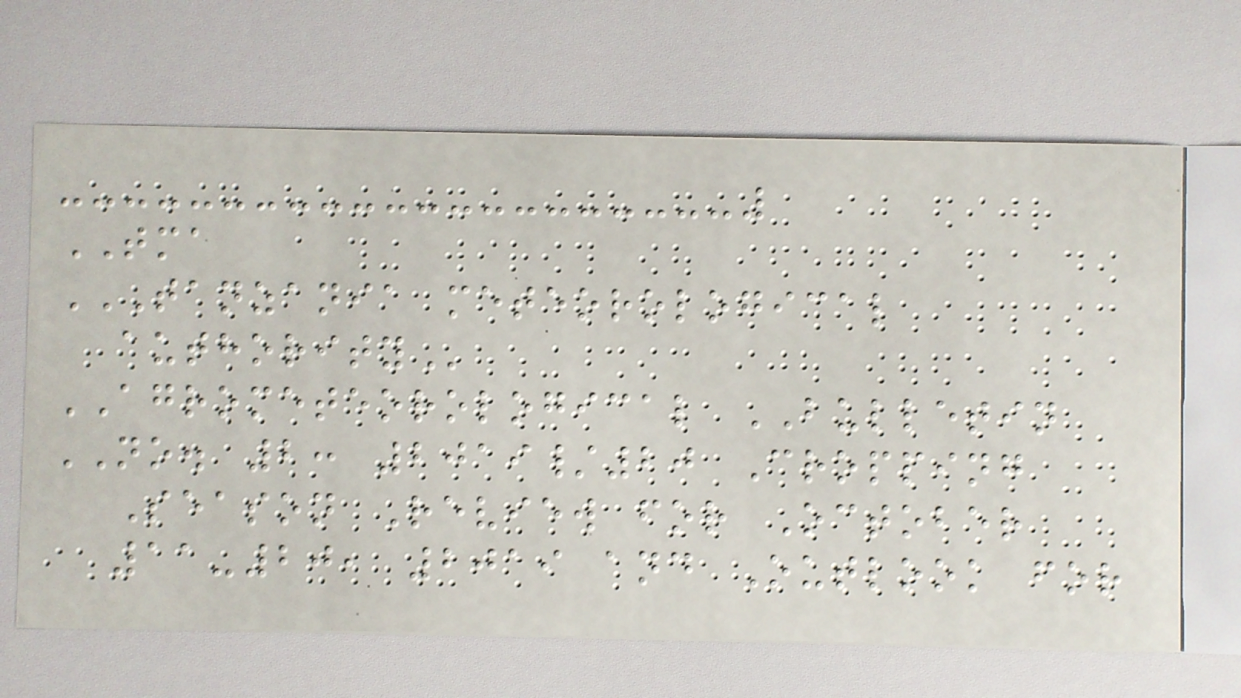TMA
TANZANIA METEOROLOGICAL
AUTHORITY
AGROMETEOROLOGICAL BULLETIN
NO. 2: 2019/20 Cropping
Season Review for October
11-20, 2019 and Outlook for
